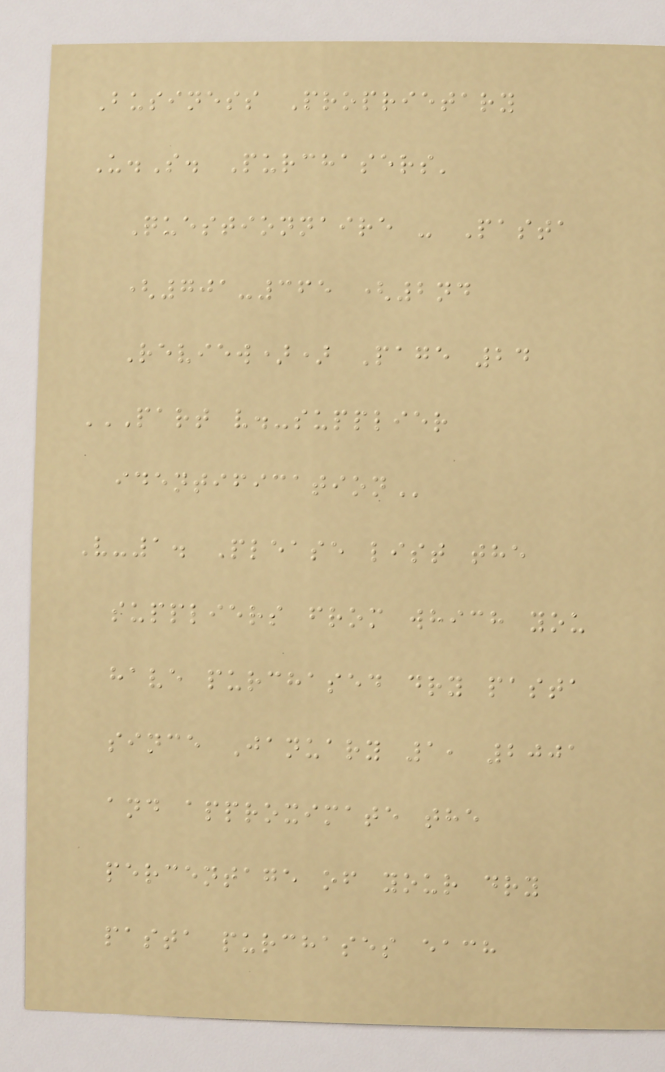Business Proprietary
U.S. Purchasers'
Questionnaire - Pasta
(701-365 (2nd
Review)) Page 24
PART V.-SUPPLIER
IDENTIFICATION
V-1. Please list the
suppliers from which you
have purchased dry pasta
since January 1, 2001
and approximate the
percentage of your dry
pasta purchases each
